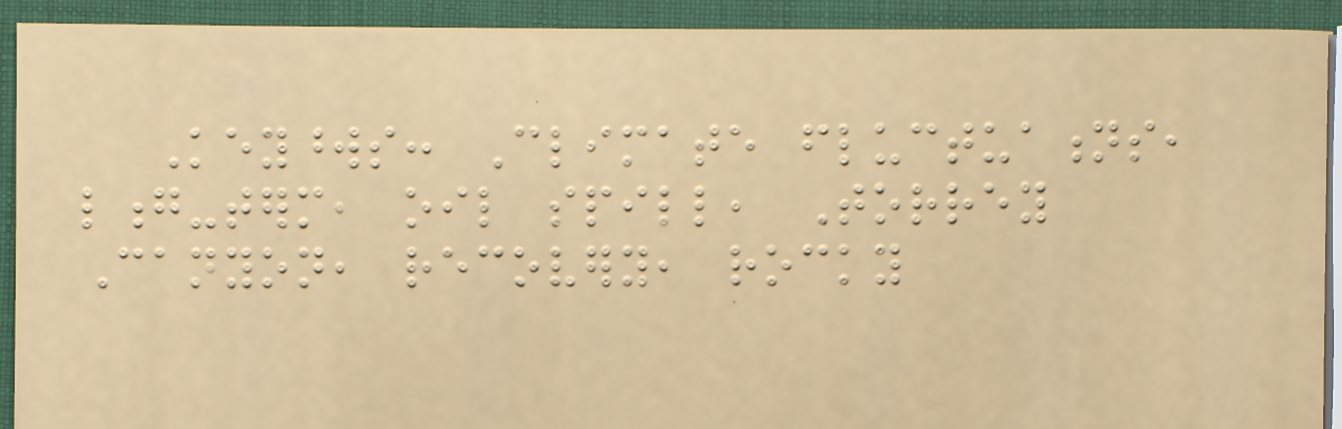Keywords: Climate fluctuations,
long-term, oil spill, Torrey
Canyon, recovery, rocky
